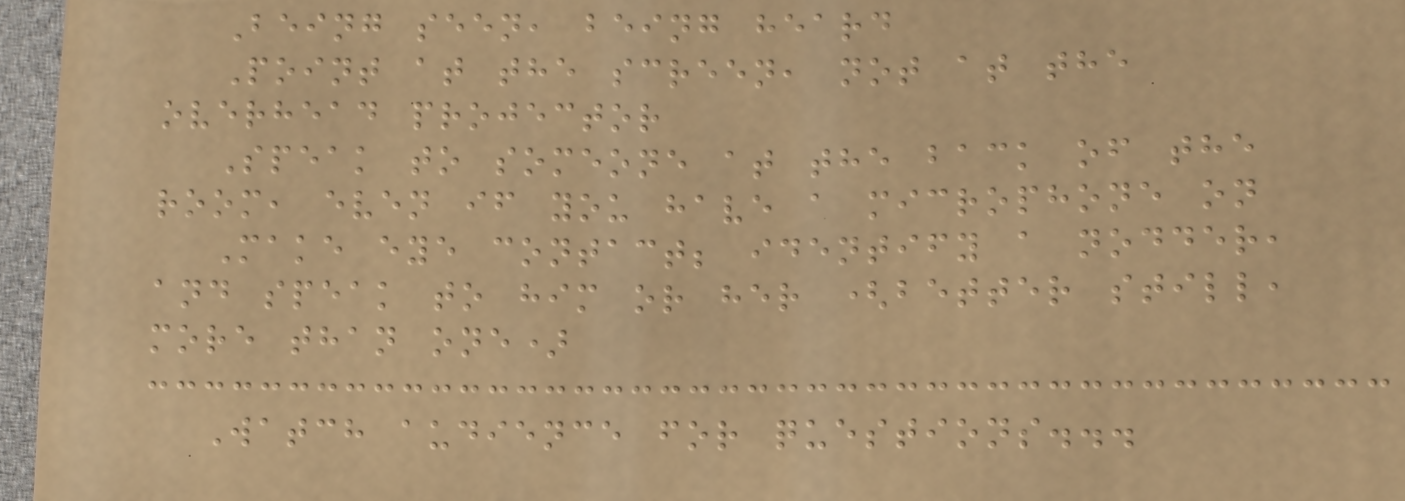Being seen, being heard
Point at the screen, not at the
overhead projector
Speak to someone at the back of the
room, even if you have a microphone on
Make eye contact; identify a nodder,
and speak to him or her (better still,
more than one)
Watch audience for questions...
